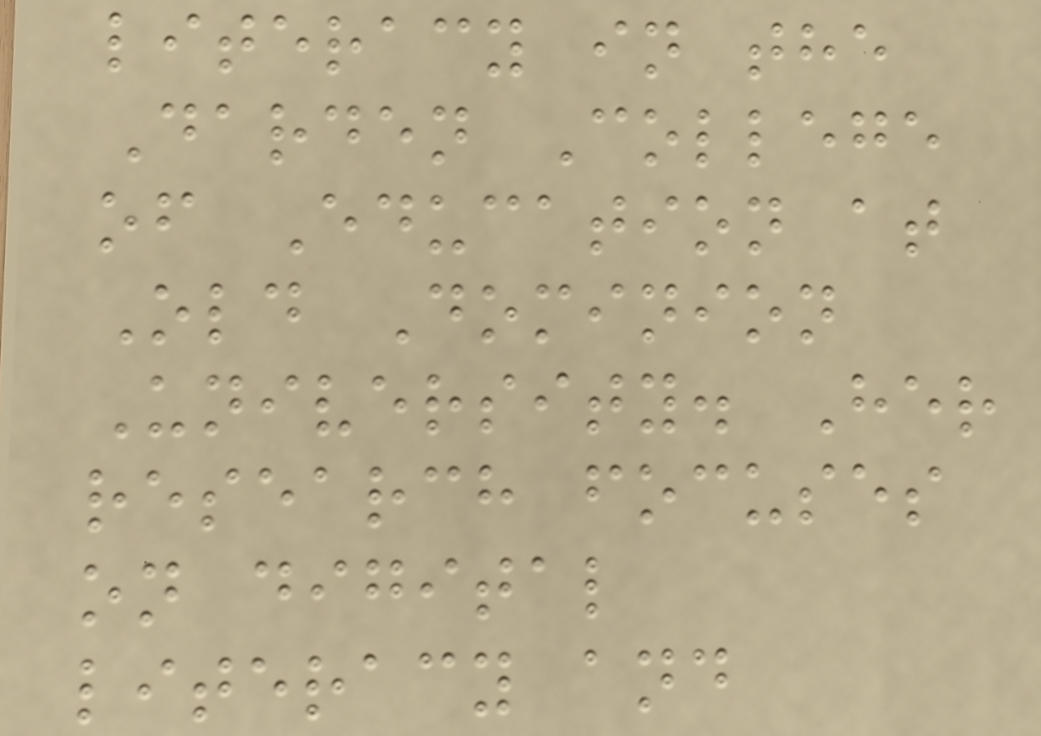literacy in the
Darden College
of Education at
Old Dominion
University. Her
research focuses
on digital
literacy and
